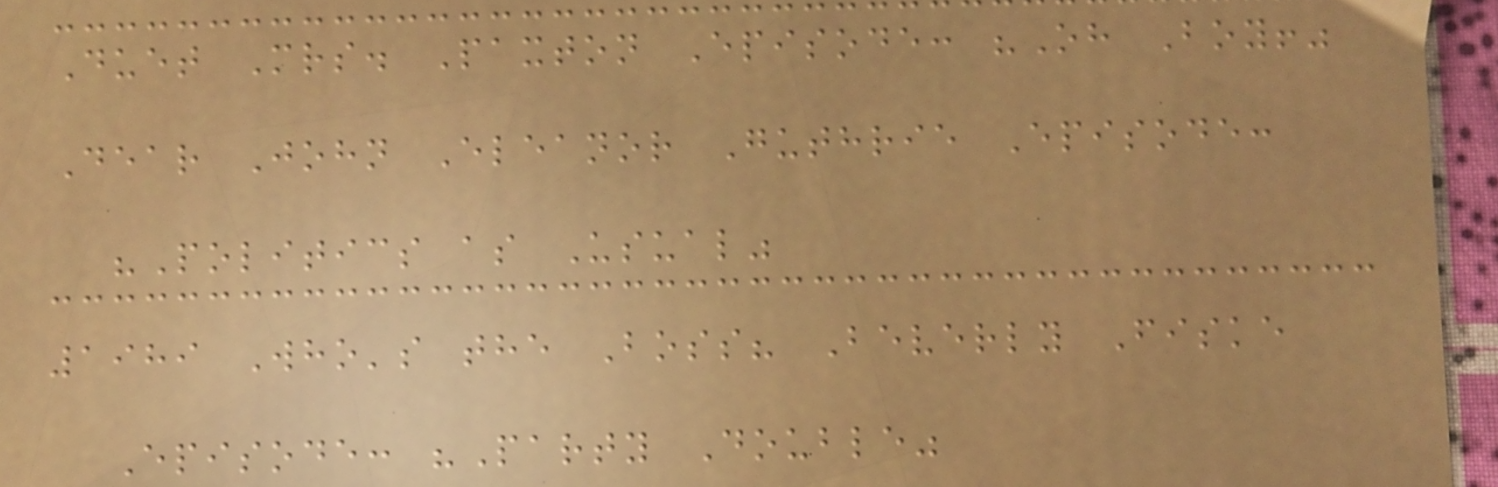Duet Mrs. Paxton Episode: "Oh Boy!"
Dear John Eleanor Guthrie Episode:
"Politics as Usual"
1989 Who's the Boss? Beverly Fiske
Episode: "Party Double"
